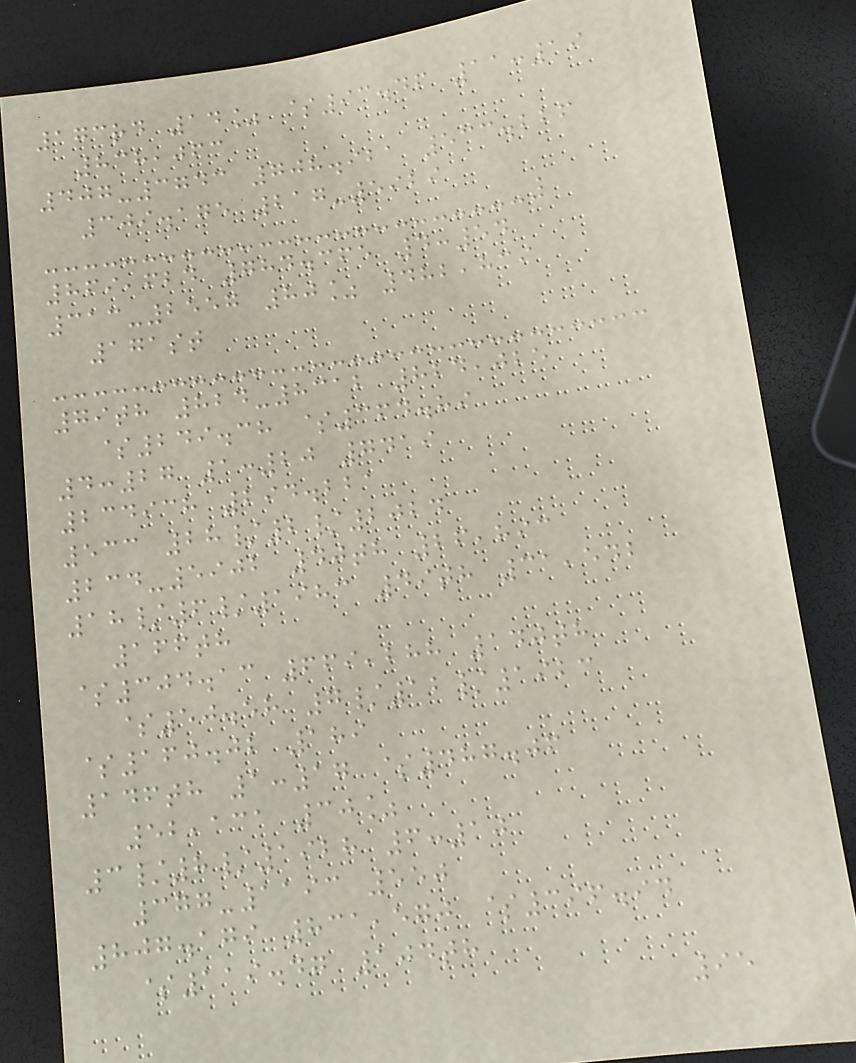173rd 14% $93.46 11:19
838,063
407-3743 708.921 533.226
309.175 217-5929
869,624 784.365 4:54
313-2557 80% 482,839
171st
79th 824-8312 824,025
$249.38 $364.89
4:27 1:20 7419
234938 294.221
533 28/2/2024
234-5902 40th 26,893
18/6/1983 49th 31,542
166th
$304.13 669,288 140th
$50.58 7/12/1923
$160.02 189
146th 1:17 $487.06
52,131 30%
3/8/1928 6:10
377-1193 550
807.179 831,570 $396.94
$119.47 104th
95
